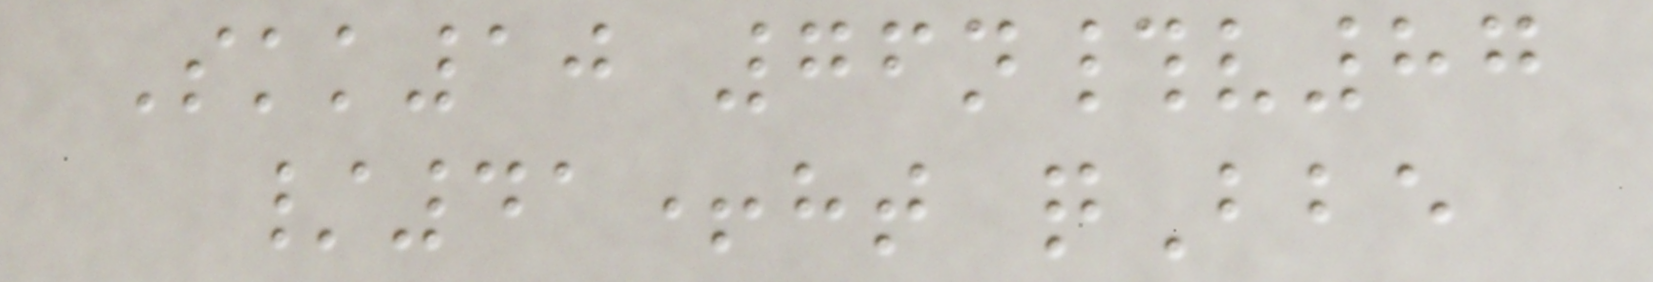Skk10 76n#v87
/41+ht qBbe
